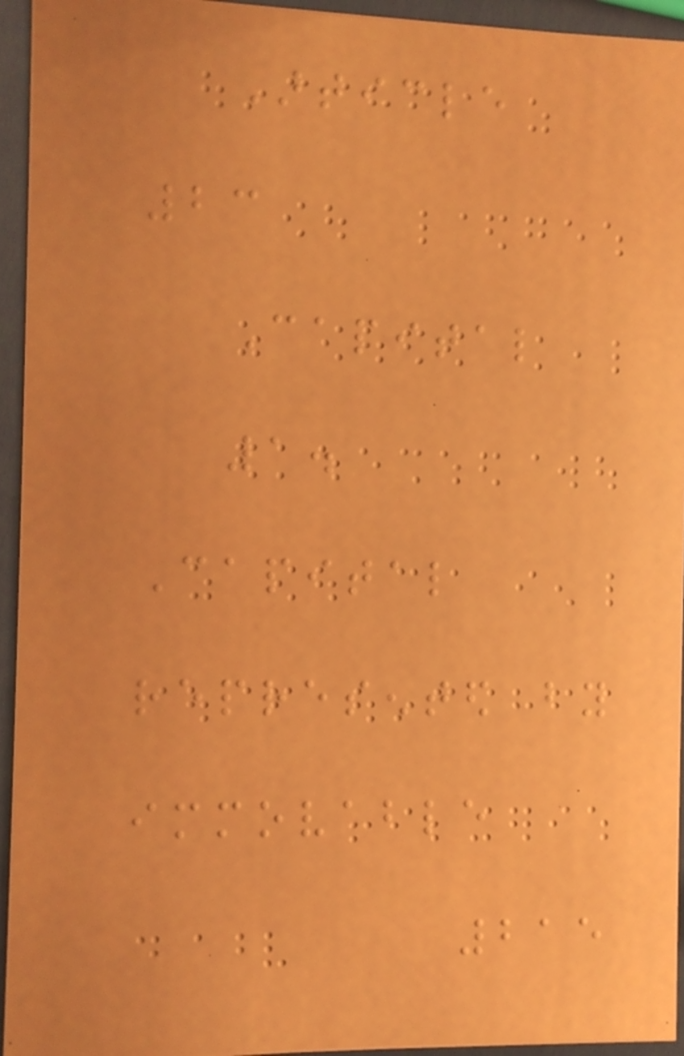Article
23
Capital
1.
Capital
represented by
immovable
215
